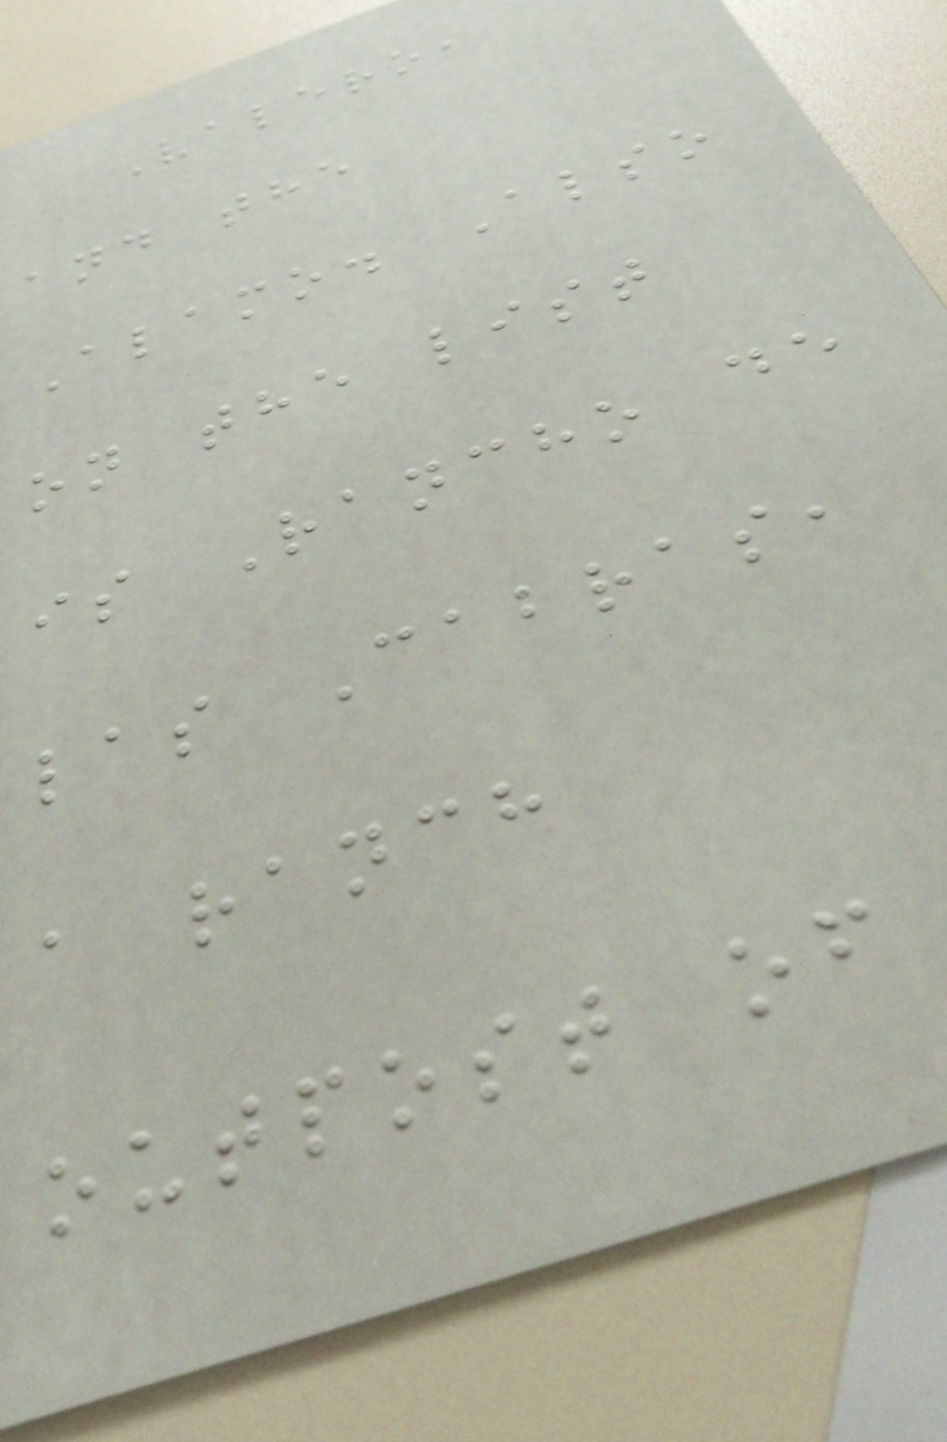Valero,
and the
Alamo. Also
on the list
is Rancho de
las Cabras,
a ranch
outpost of
